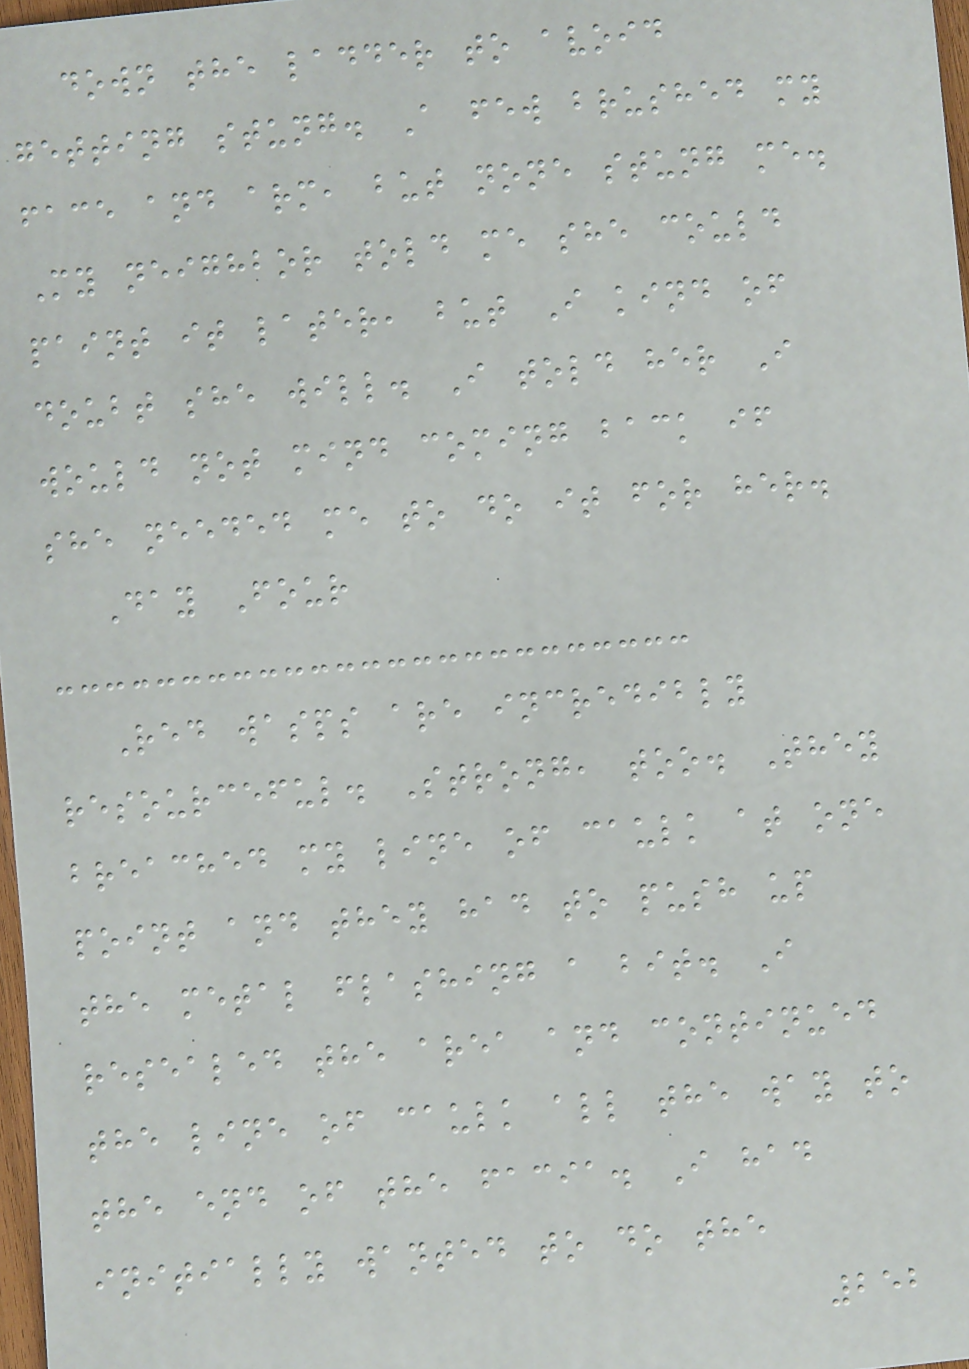down the ladder to avoid
getting stung. A few brushed my
face and arm, but none stung me.
My neighbor told me she could
paint it later, but I kind of
doubt she will. I told her I
would not mind coming back if
she needed me to do it for her.
Day Four
Red wasps are incredibly
resourceful. Strong, too. They
breached my line of caulk at one
point and they had to push up
the metal flashing a bit. I
resealed the area and continued
the line of caulk all the way to
the end of the facia. I had
initially wanted to do the
252
